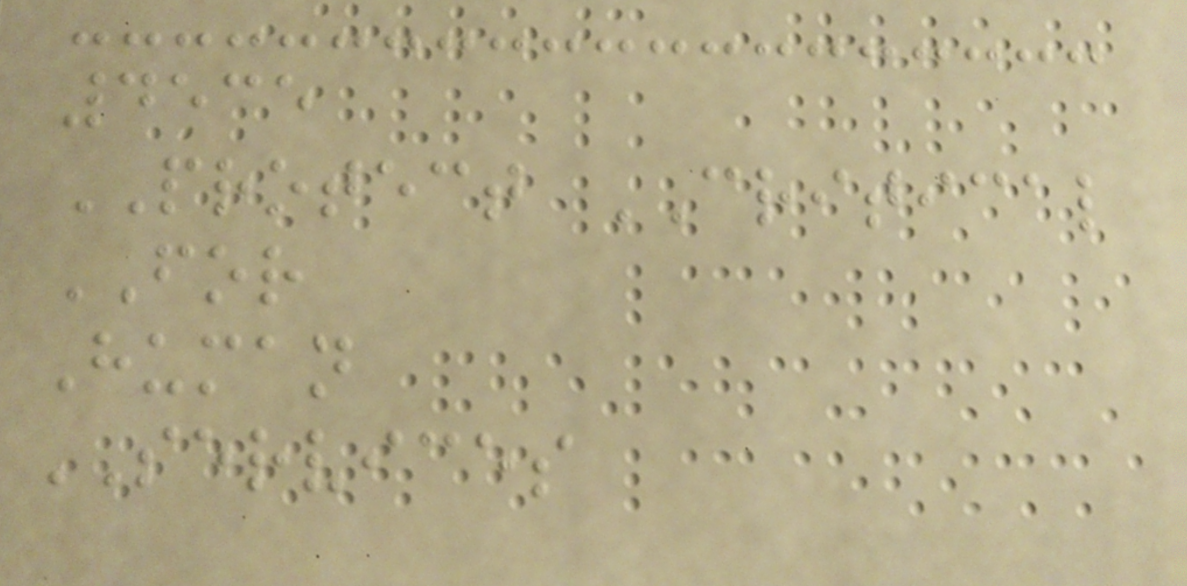4535
PROTECT CRITICAL
FOR
Human
SERVICES
